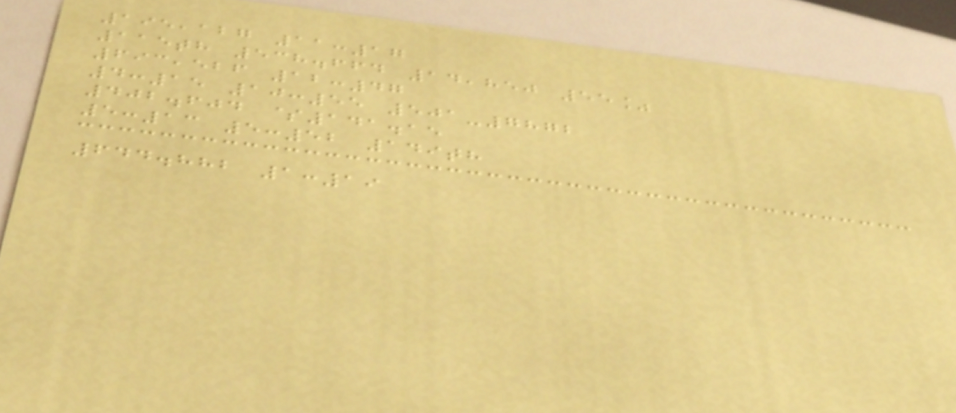195,127 11:17
115th 538.664 14,850 55%
693,526 12:47
4:15 10:55 501-7872
402.604 $141.15
5:13 5:52 149th
644.882 1:19
